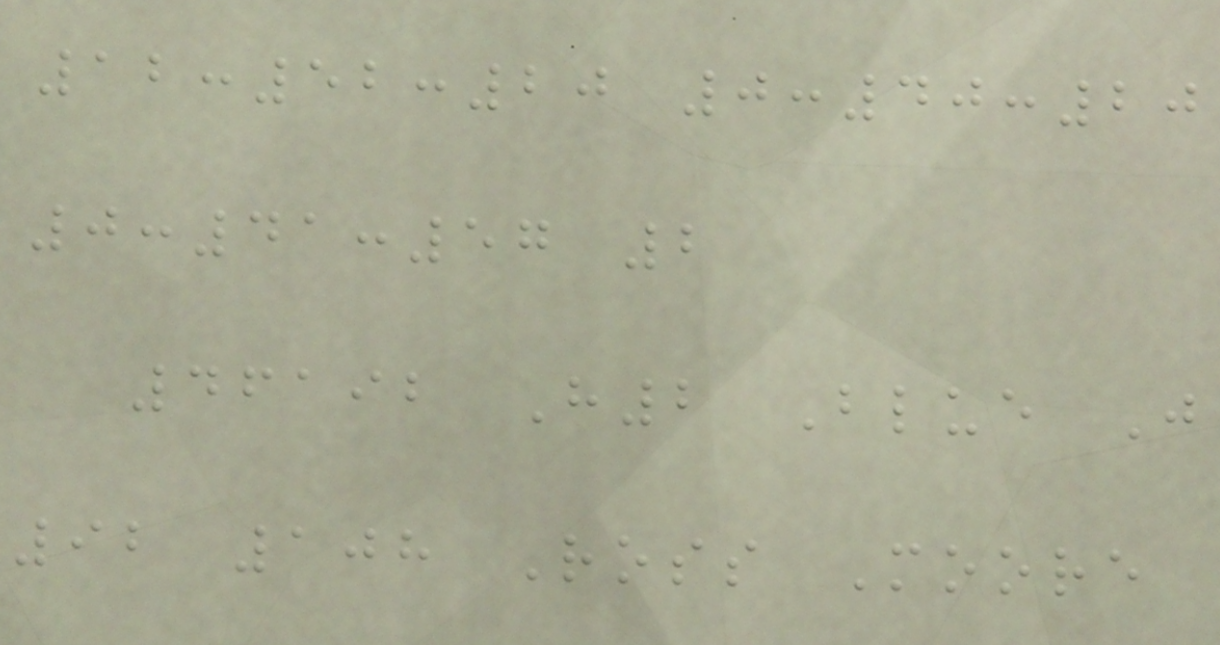12:52:20 0:40:20
0:41:57 2
46192 H2 Blue J
92 108 Ross Moore
